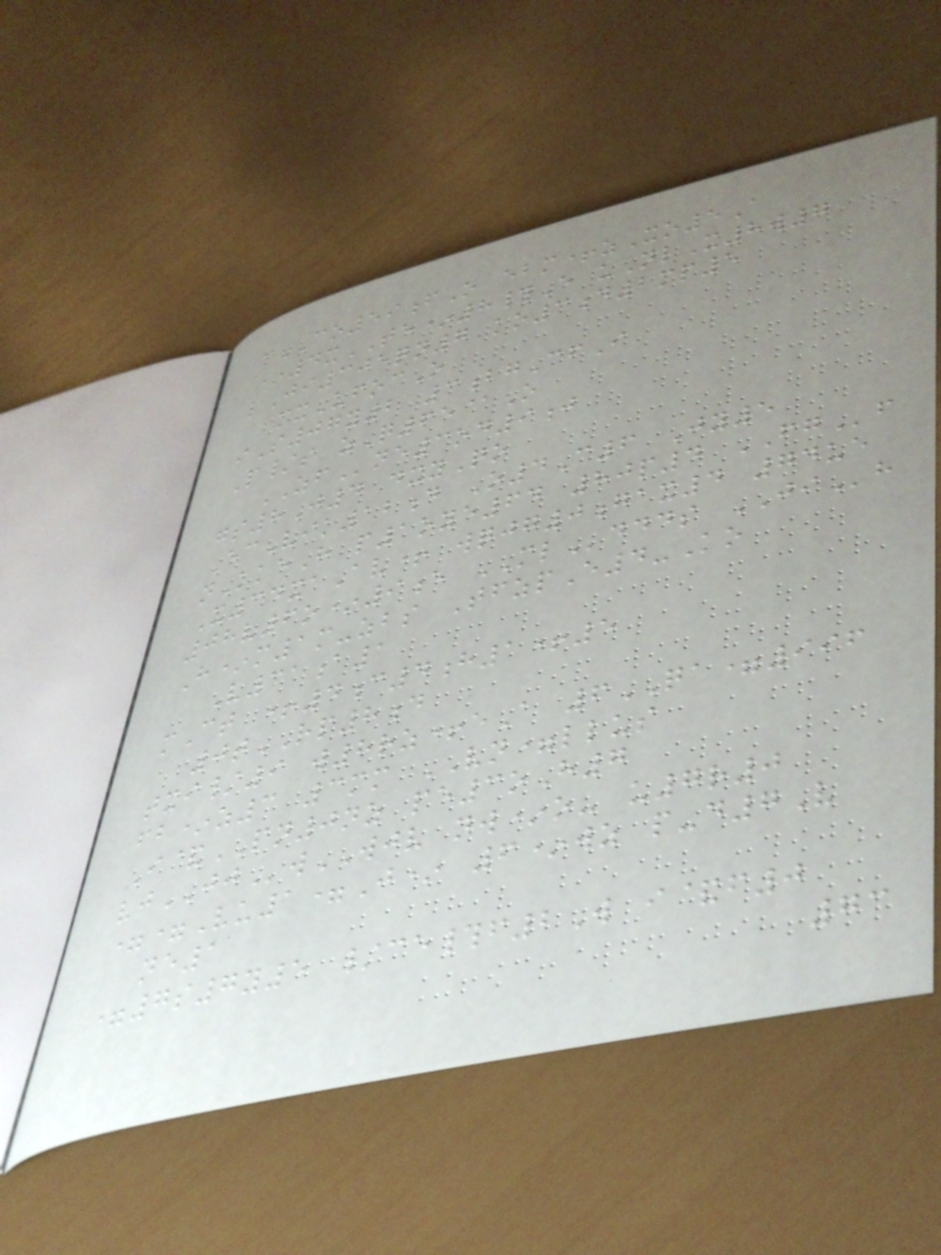cCO59fO ebm+zXo5A
*4xTE*8#E uNlX8w7
lJi305qn7 ko3d2mp5
mxUfocO
iS07y2 3bgCfI
P/s zQ65@O
ZFne3od9j
gs8J4 dxyQo
EcVik12d O4C6 Jy5
nKkeH p1oye64 80p4 FGf
X34xaAv+ wqjg0gax4 74ue
08v6o*9e MLddds JIh
H*m1m-zbs TfzpE4-Ko
V31a1
mCt +4c4h1+5
0tRP8d
txi/9 w8rz+eA 6QA=996
fb*z3 3mm VN=llus
I&PN0nz pe3oH7
vjJJwWJV nw*o- u7r0
==Vu1=J* 6*wz p-d7V
ne1
=7s7y5 /ce#f2W i&f0
73
